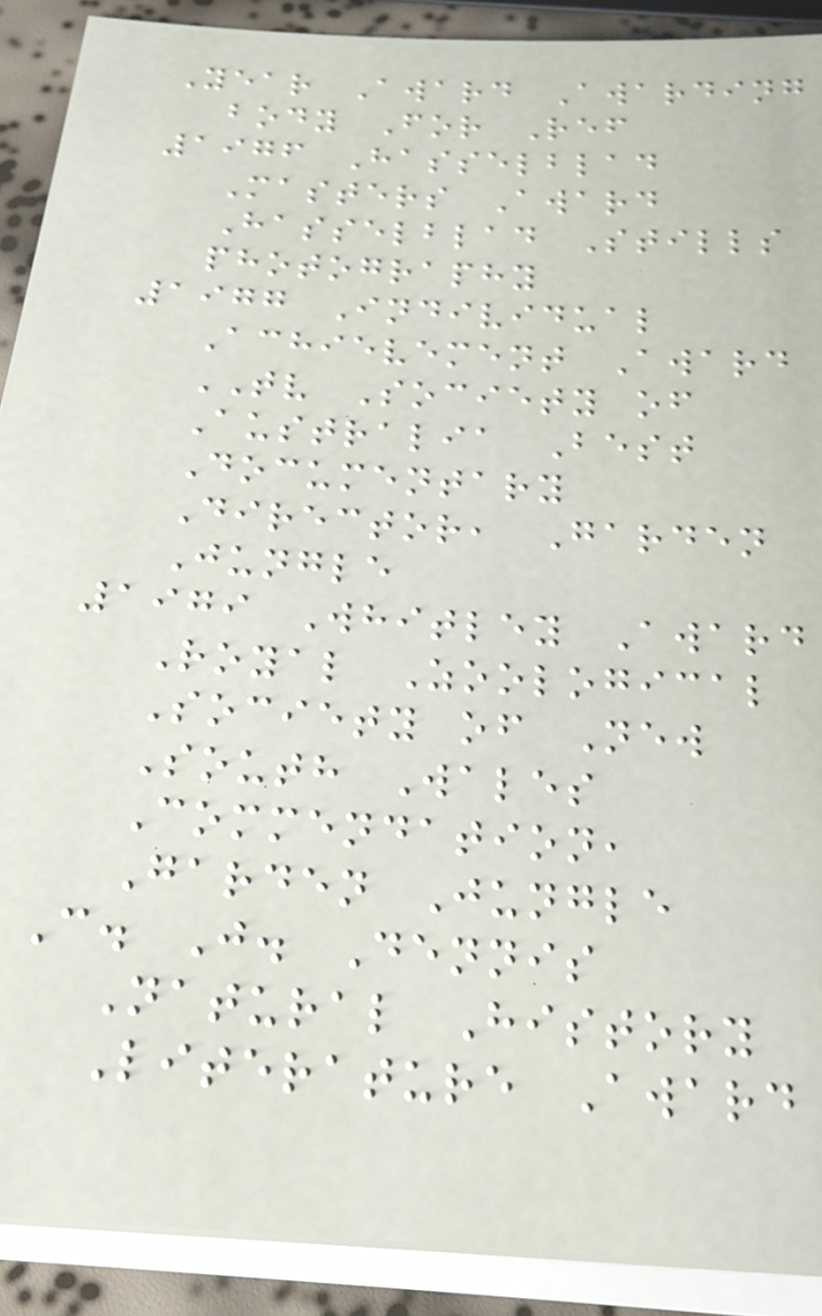Year Award Awarding
body For Ref
1976 Hasselblad
Masters Award
Hasselblad Stills
photography
1977 Individual
Achievement Award
TV Society of
Australia Best
Documentary
Director, Garden
Jungle
1979 Whitley Award
Royal Zoological
Society of New
South Wales
Commendation,
Garden Jungle
C. J. Dennis
Natural History
Literature Award
